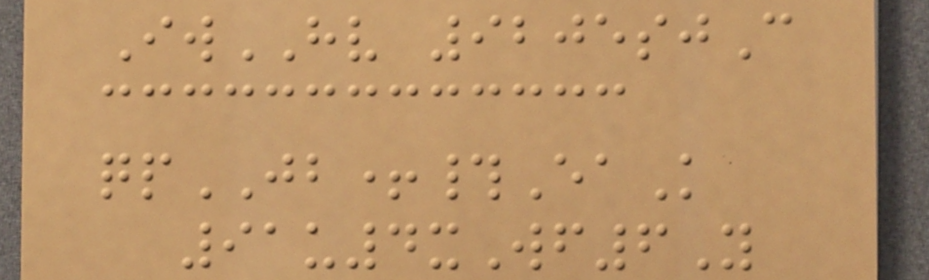IwHV 9205sjC
qpJB+#EaK
91u4xWf6Y
